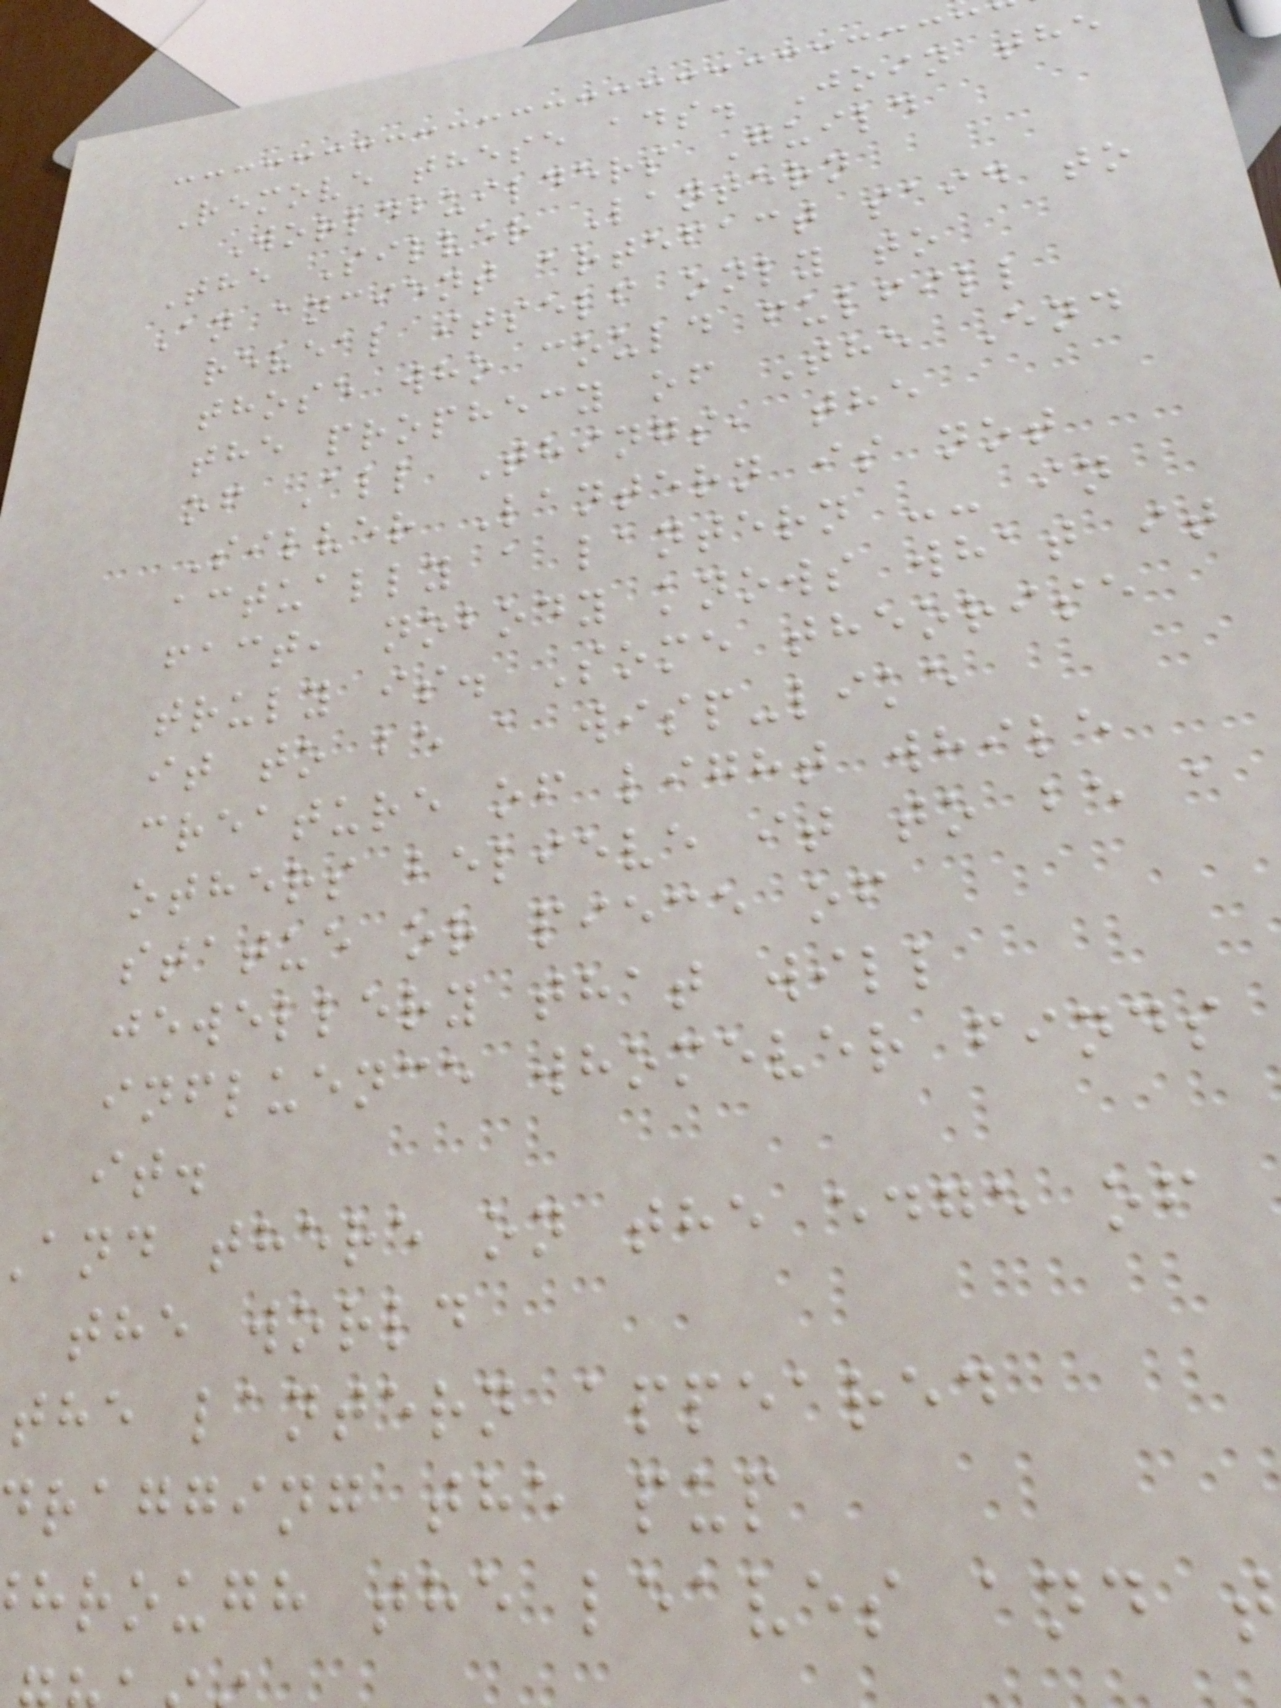Remove these ads. Join the
Worldbuilders Guild
The Silver Lantern
An ancient artefact said to
reveal itself only to
those who could fulfill
the prophecy of The End
of All Things, the
Silver Lantern is not
actually a lantern -- in
fact, nobody knows what it
truly is. Some theorise
it to be a wisp-like
creature of light while
others believe it to be a
statue or piece of
jewellery that will
influence whomever finds
it.
and there on the edge of
the world
the lantern appeared
ragging the pup
hrough the leaves and t
